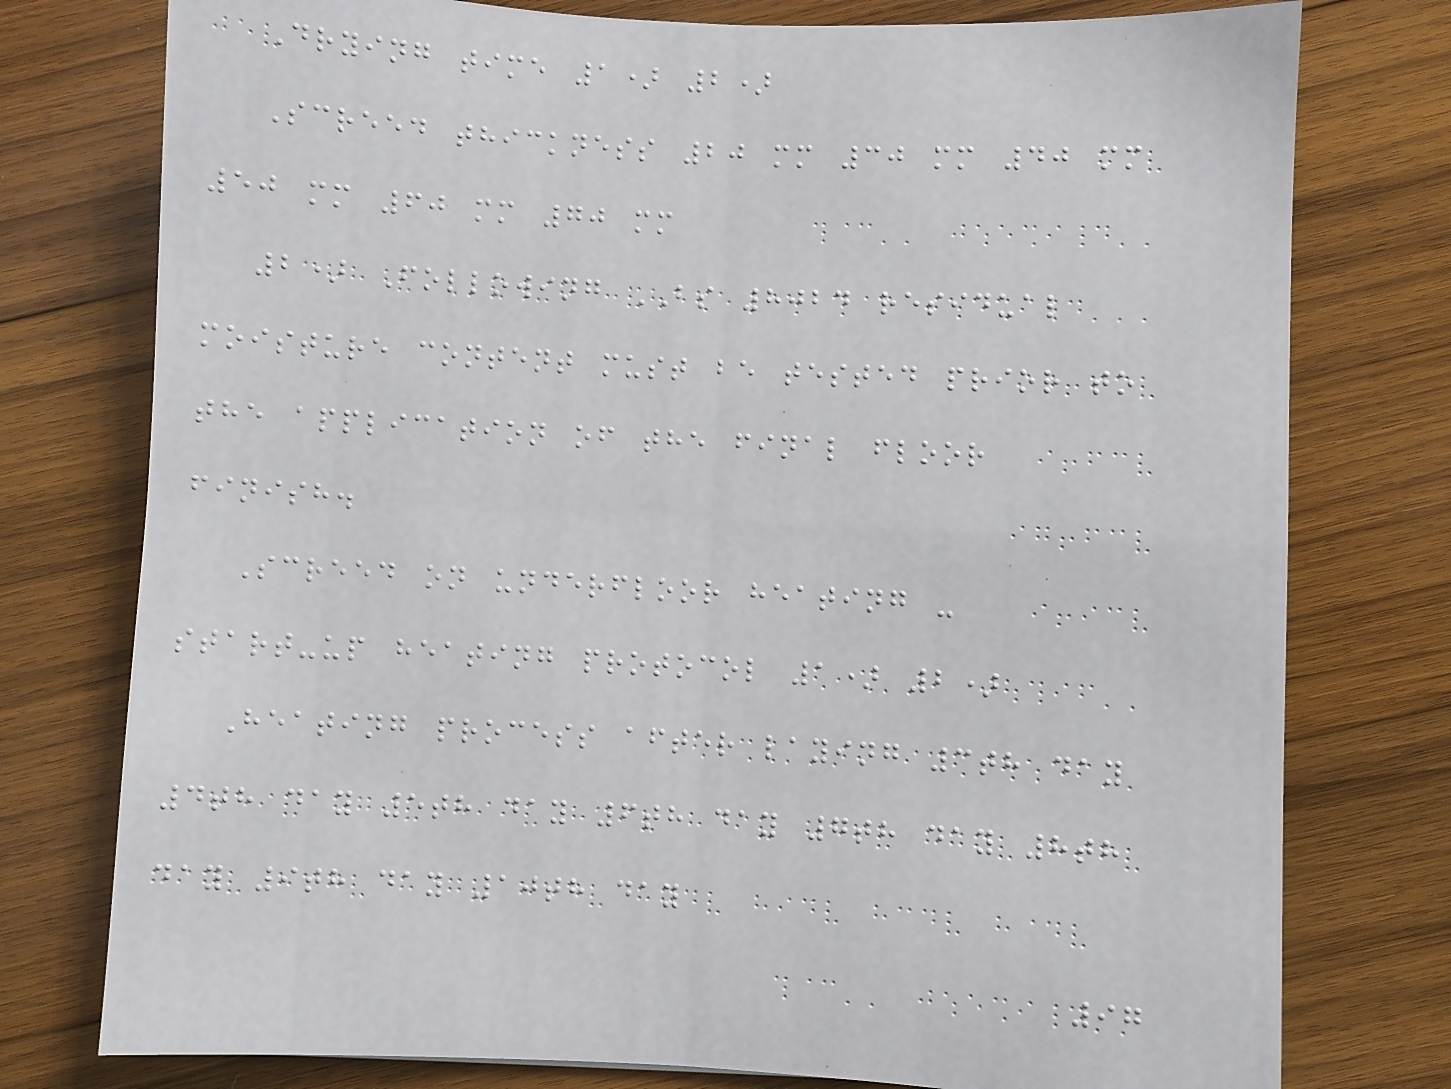Drying time 1) 2)
Screed thickness 20 mm 30 mm 40 mm
50 mm 60 mm 70 mm
2) Following BS 8024 residual
moisture content must be tested prior to
the application of the final floor
finish.
Screed on underfloor heating -
start-up heating protocol 1) 2)
Heating process after laying 3th day
4th day 5th day 6th day 7th day 8th
day 9th day 10th day
97
